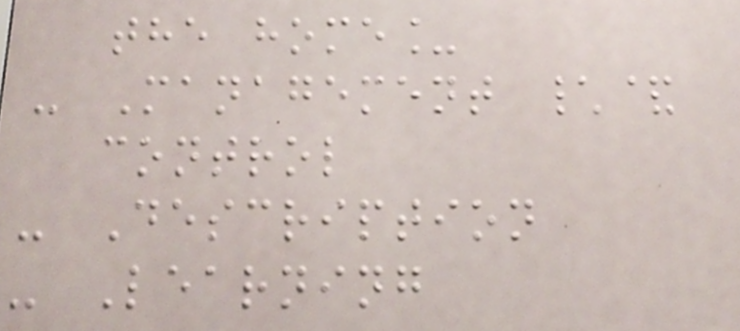the home_
- Management \&
control
- Description
- Learning
